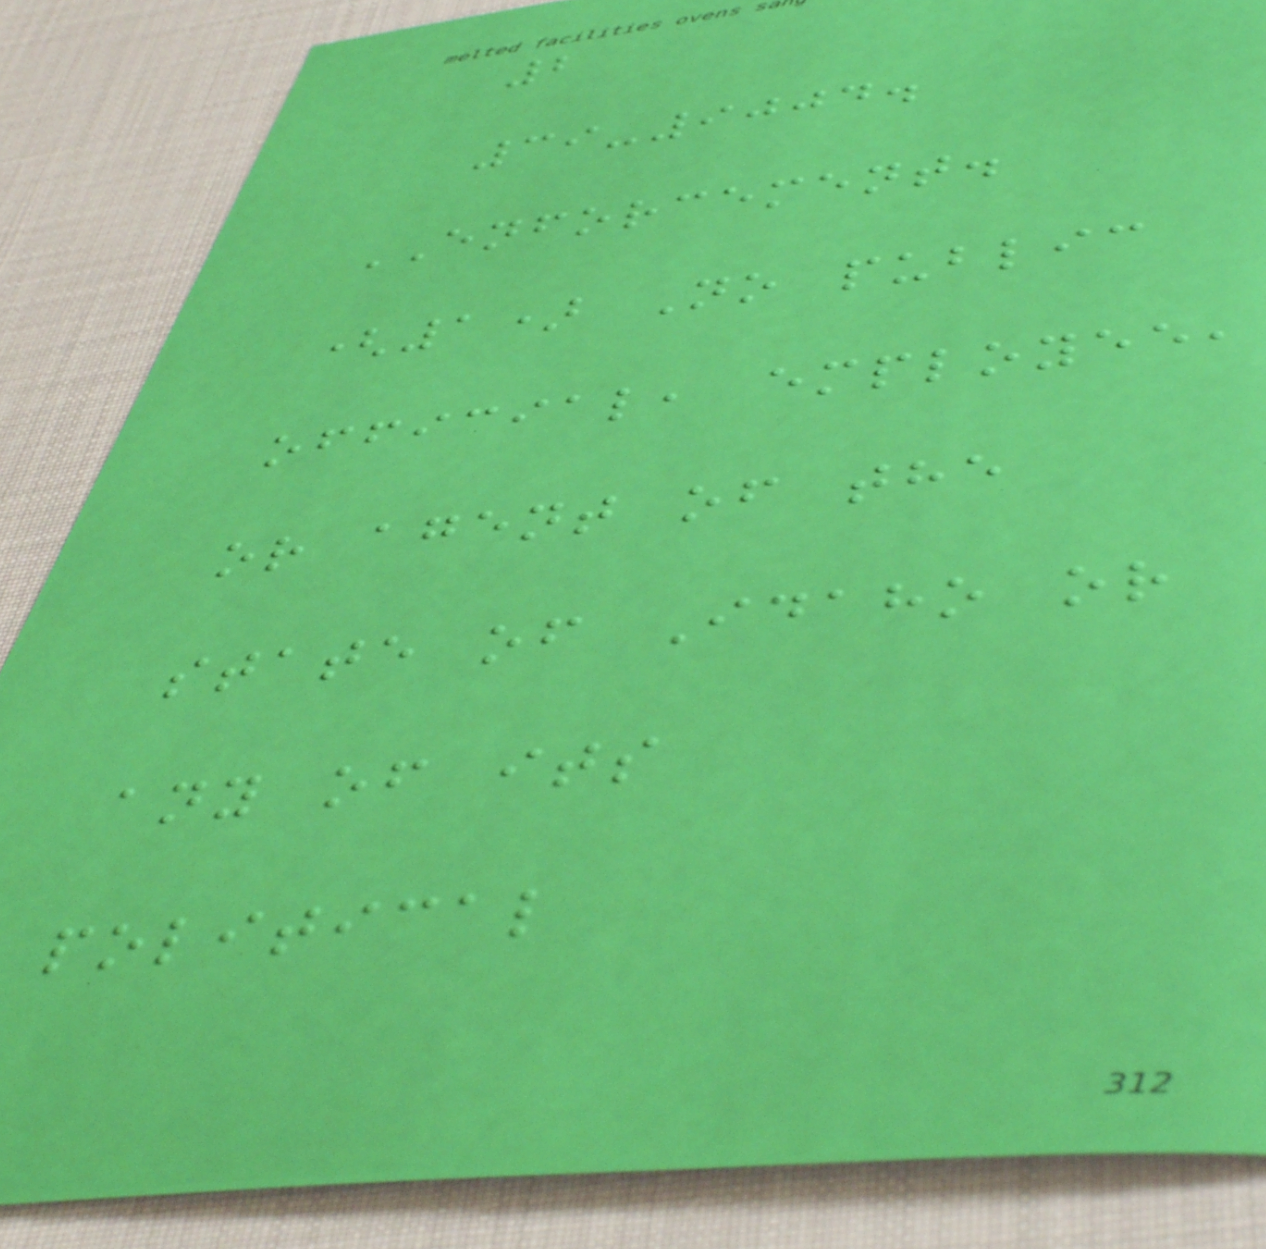2
39-9004.
ENFORCEMENT.
(1) No public
official, employee,
or agent of the
state of Idaho or
any of its
political
